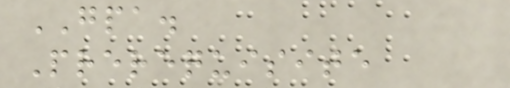GPA.
Prerequisite
